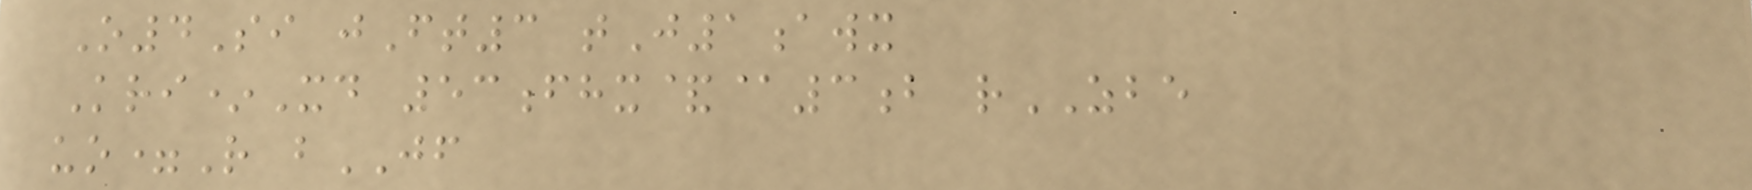O4Si jFt3 tJ1awx
Kri*Xd 53fhx&@3b rZBE
uo=R bJF
